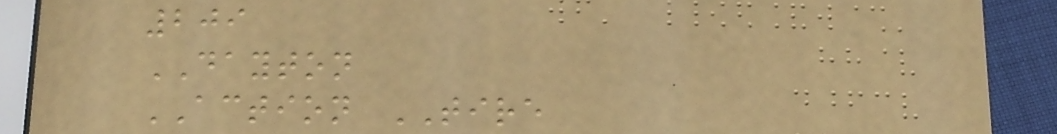209
DAYTON
ACTION TIRE
